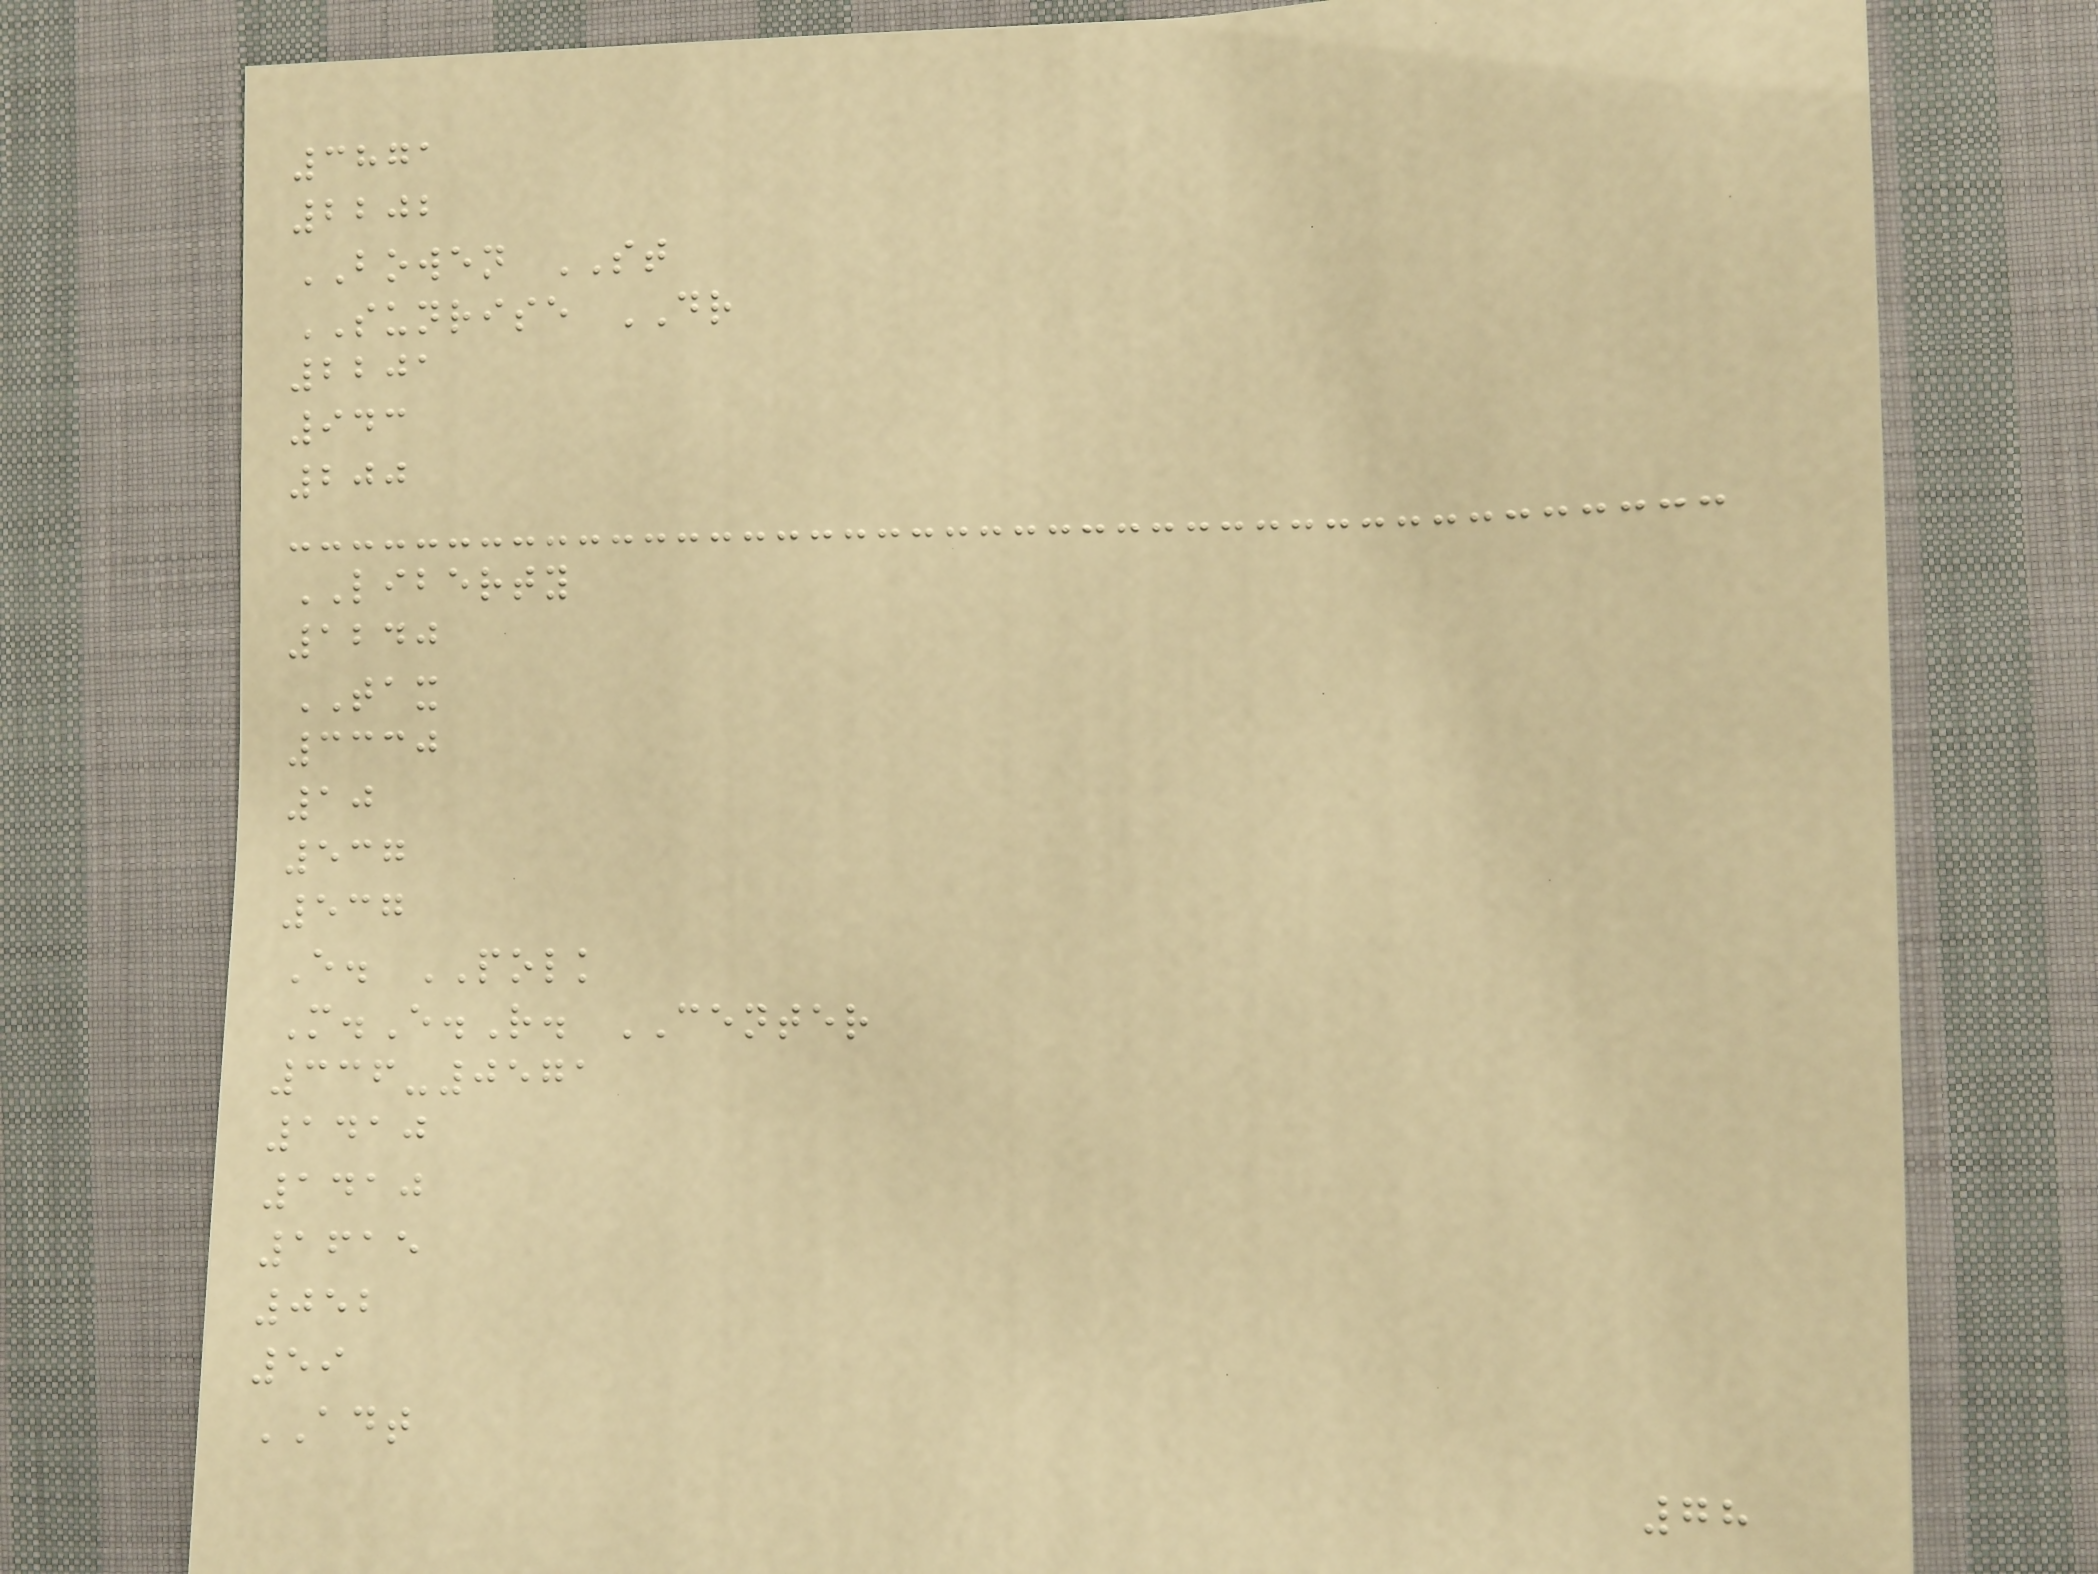3871
2202
BOWEN ST
SUNRISE DR
2201
943
200
LIBERTY
1240
TAX
3330
10
537
537
E. POLK
M.E.R. CENTER
336-0571
1410
1410
1615
052
59
ADT
78
